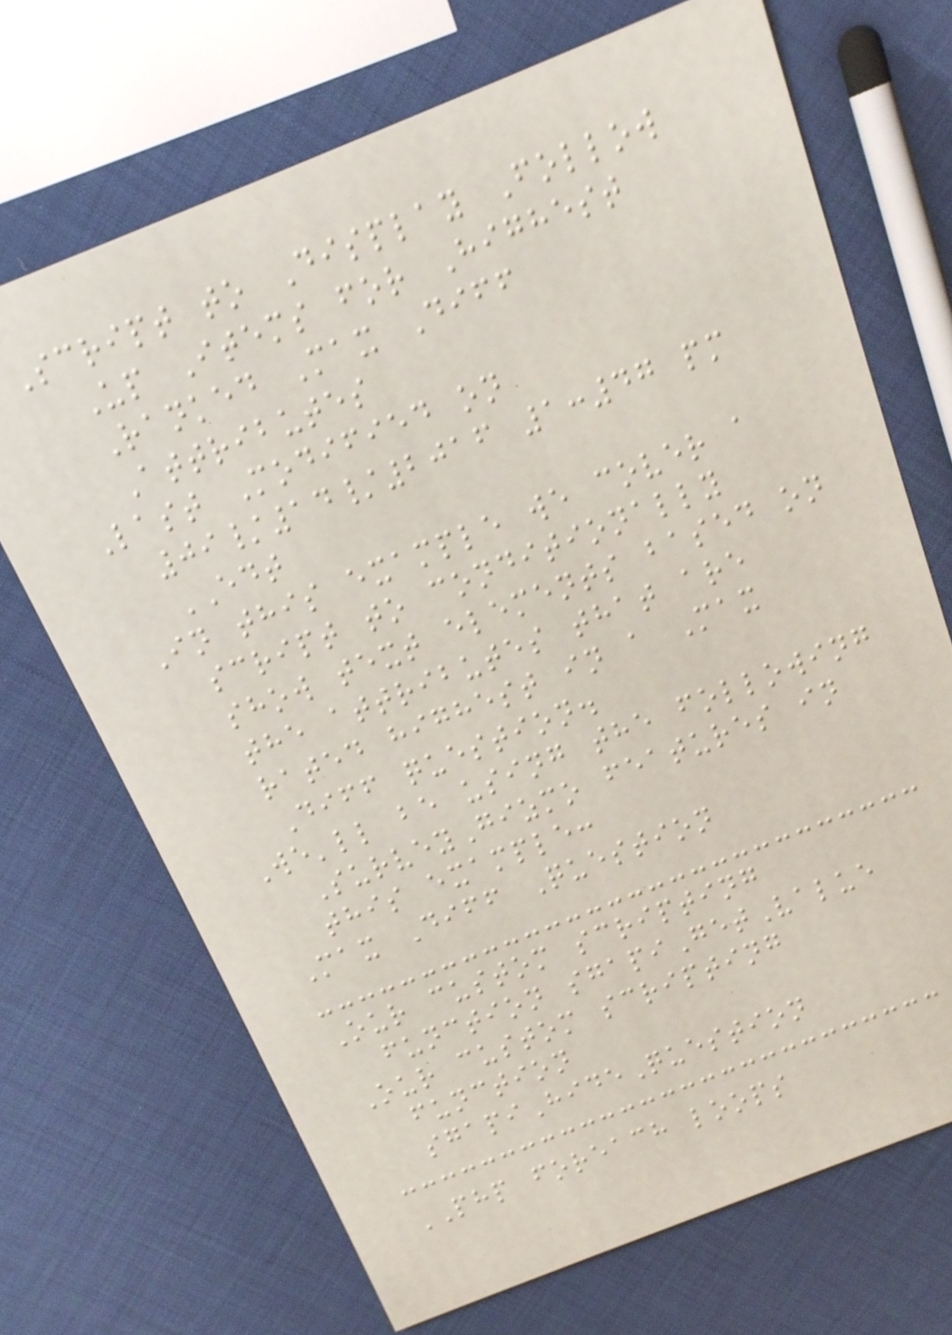Script to Display Follow
Up Items for Highest
Ranked Max Diff
Attributes
Last Modified on
09/14/2016 1:47 pm
EDT
In this example we cover a
script to conditionally
show text elements based on
the attributes that are
rated highest in a Max
Diff question.
We'll be using the following
SurveyGizmo features in
this example:
Max Diff Question
Our custom scripting
function sgapiGetValue
Our custom scripting
function
sgapiHideQuestion
PHP foreach loops
